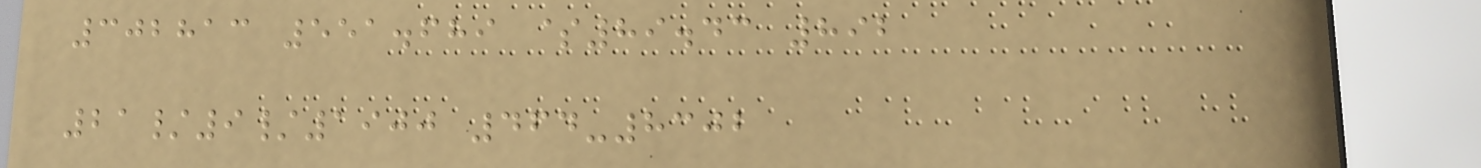302813 551.689 $89.43 892
21/9/1900 464-8302
